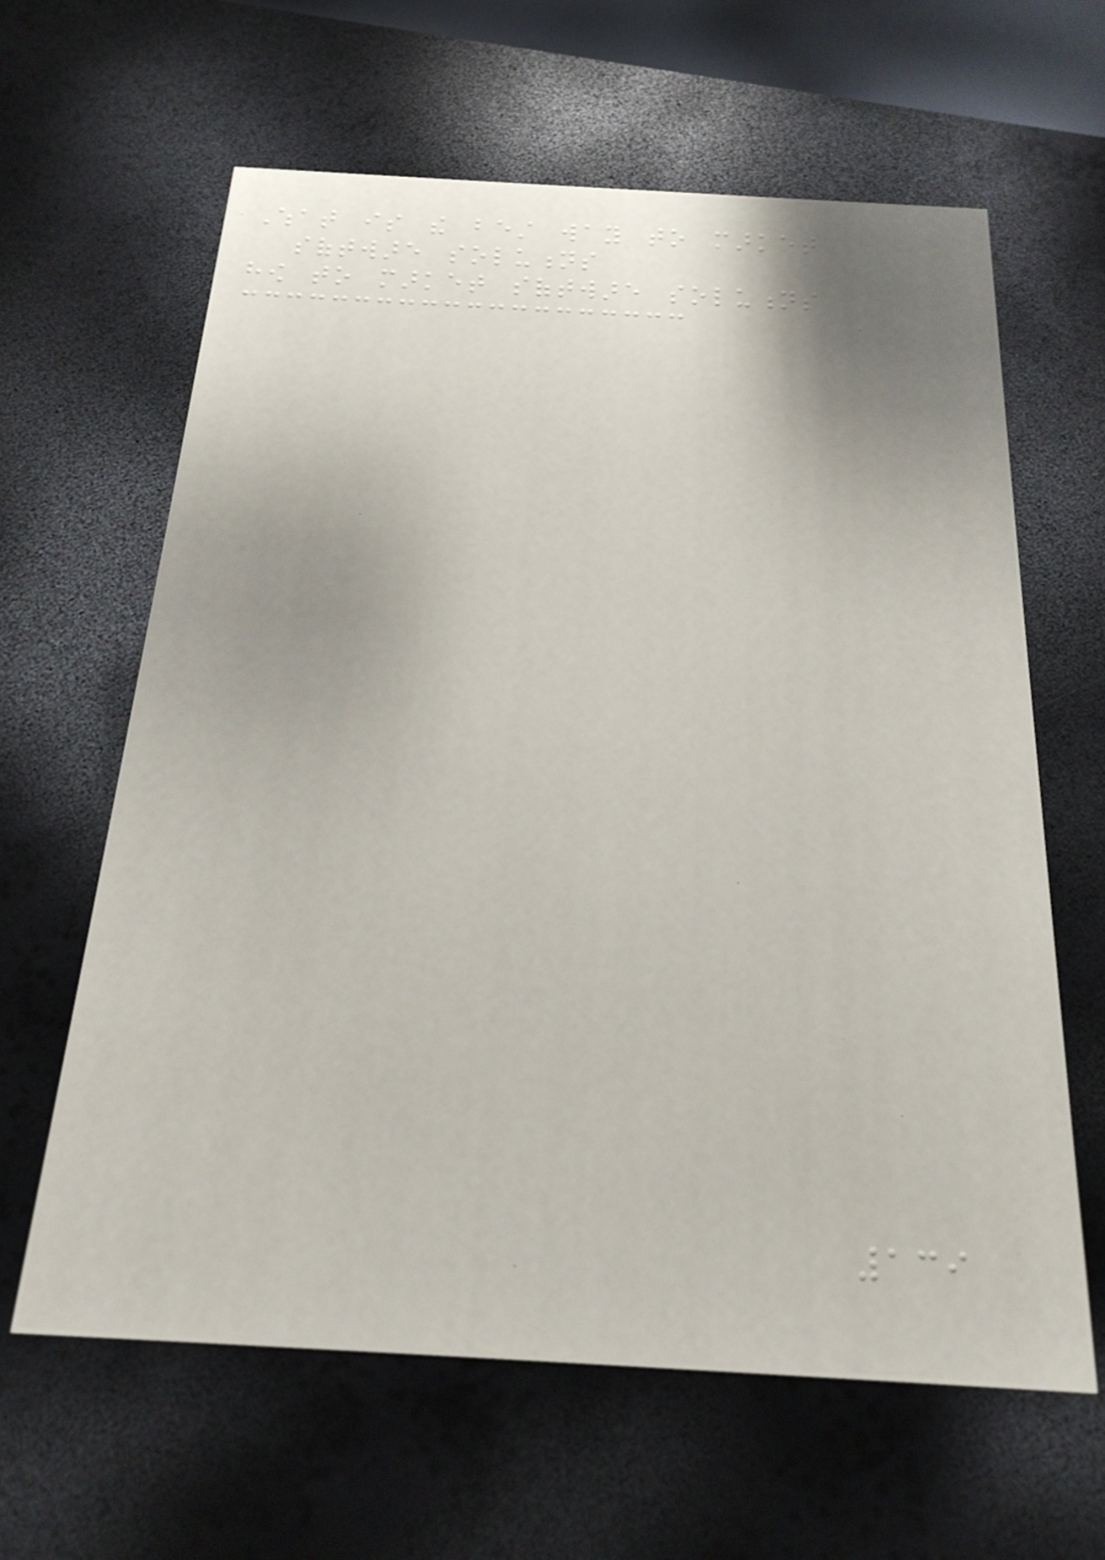What is the best way to market
software solutions
how to market software solutions
139
